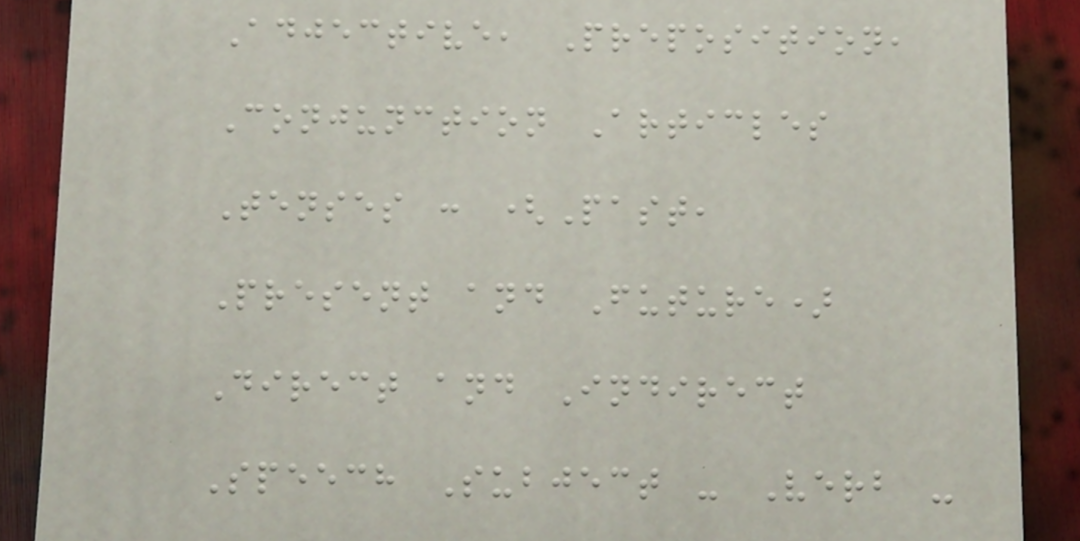Adjective, Preposition,
Conjunction Articles
Tenses : (Past,
Present and Future)
Direct and Indirect
Speech Subject - Verb -
